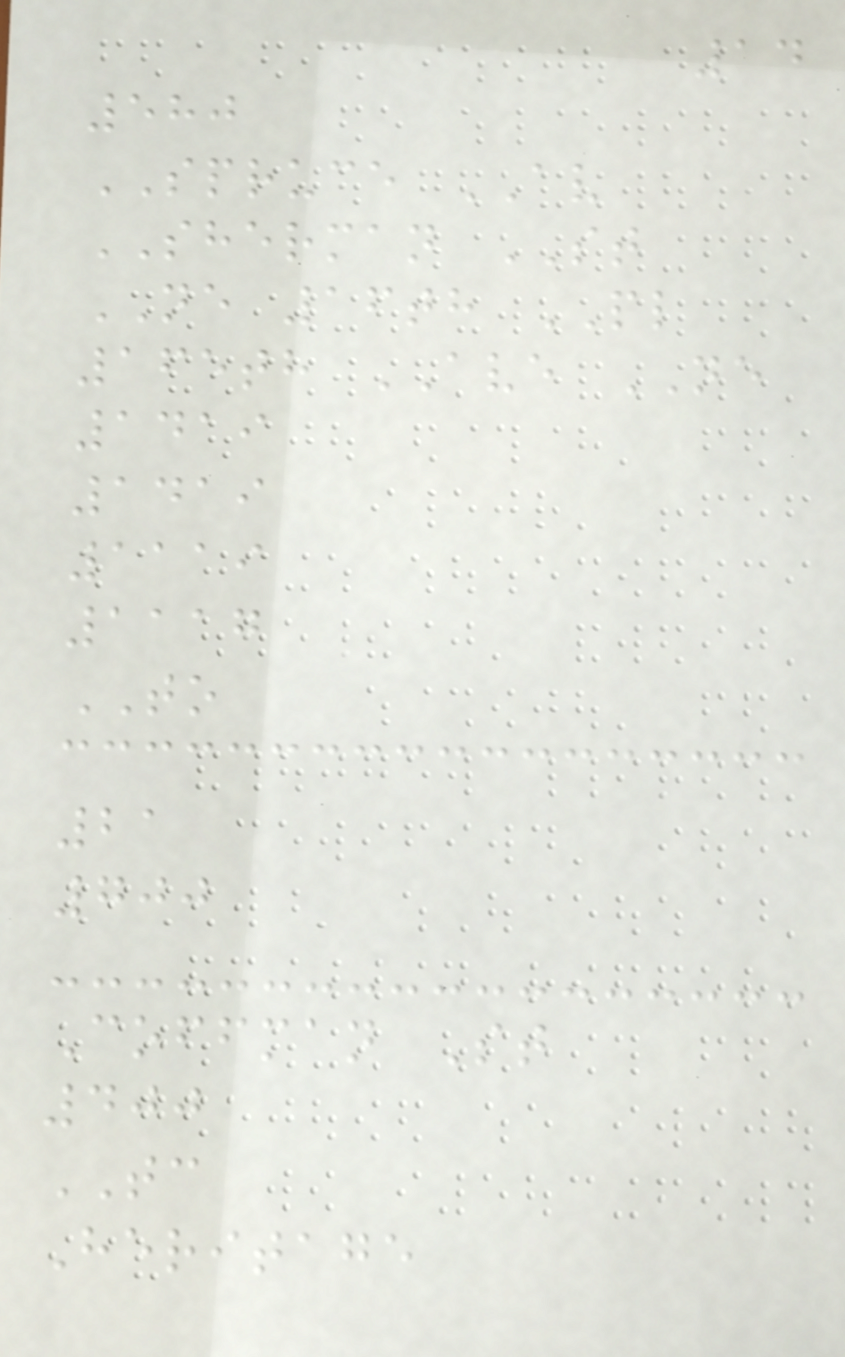14
580
SPRUCE AV
SHERMAN ST
NE 16th PL
165th AVE NE
1419
1419
1119
1117
TO
21
700
Coffman St
400
TC
Heritage
